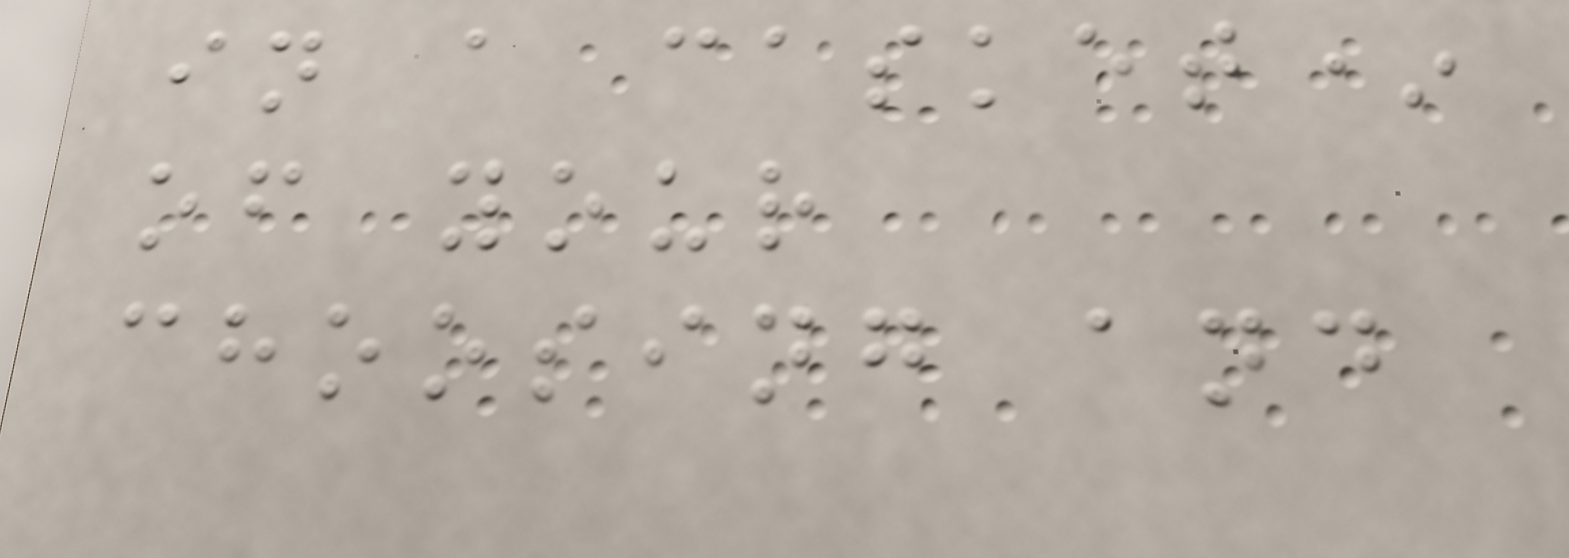in a casket*
of your
choosing and
